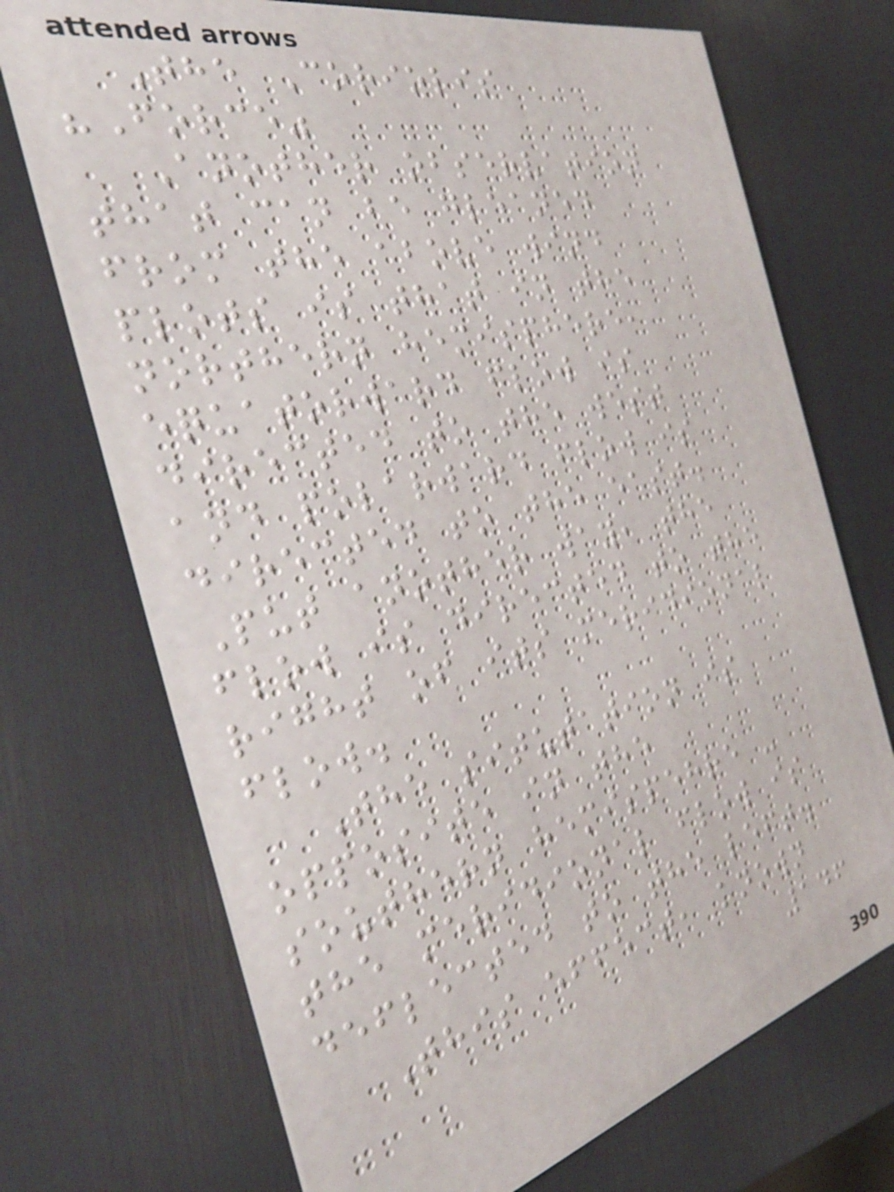The Coriolis
"Force"
Another observation
that can be gleaned
from the above wind
plots is that in the
northern hemisphere,
equatorward flow is
directed to the west
and polarward flow is
directed to the east.
Put another way, the
flow is directed to the
right of its meridional
flow.
The situtation is
opposite in the
southern hemispehre -
the meridional flow is
deflected to the left.
This effect, known
146
